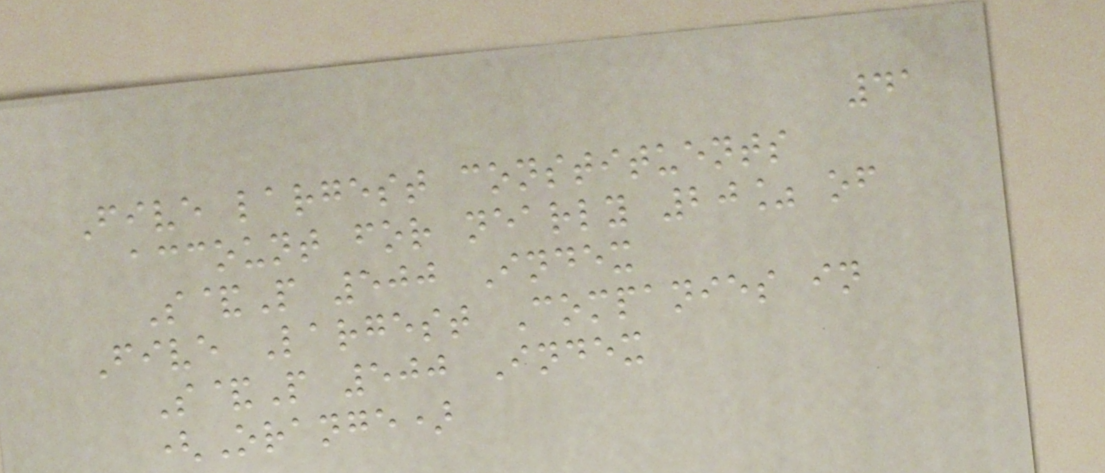41
Five largest constituents
account for nearly 20% of
S&P 500 Index
Five Largest Companies in
S&P 500 Index
(Orange)
